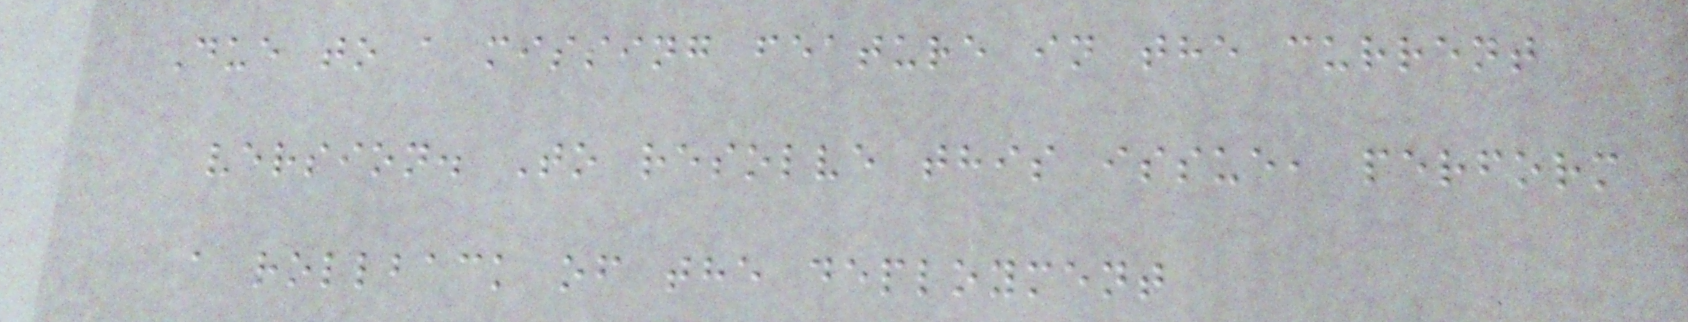Due to a missing feature in the current
version. To resolve this issue, perform
a rollback of the deployment
